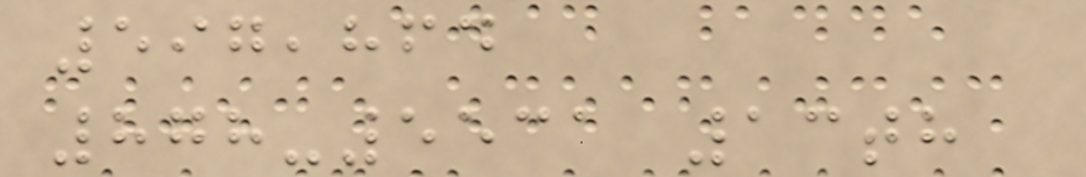597,864
878-5531 13th
